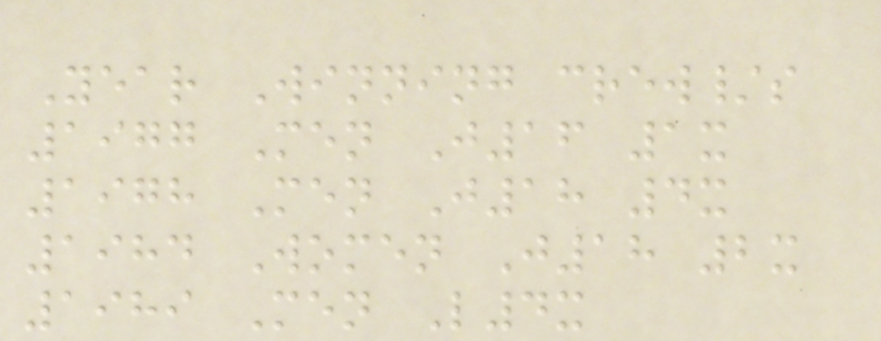Year Winning crew/s
1977 Men J16 1x
1978 Men J18 4x
1984 Women J18 2x
1989 Men L4x
